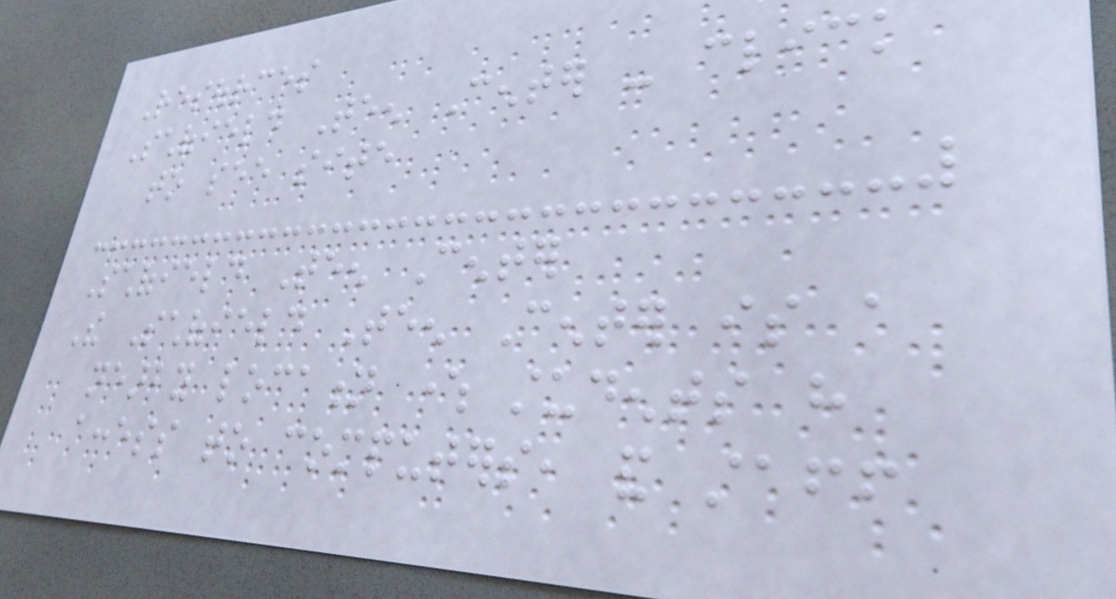Resources
Schofield Teen Center - click
to see site
Schofield Teen Center
The Schofield Teen Center is a
nearby location where students have
access to computers, and staff
